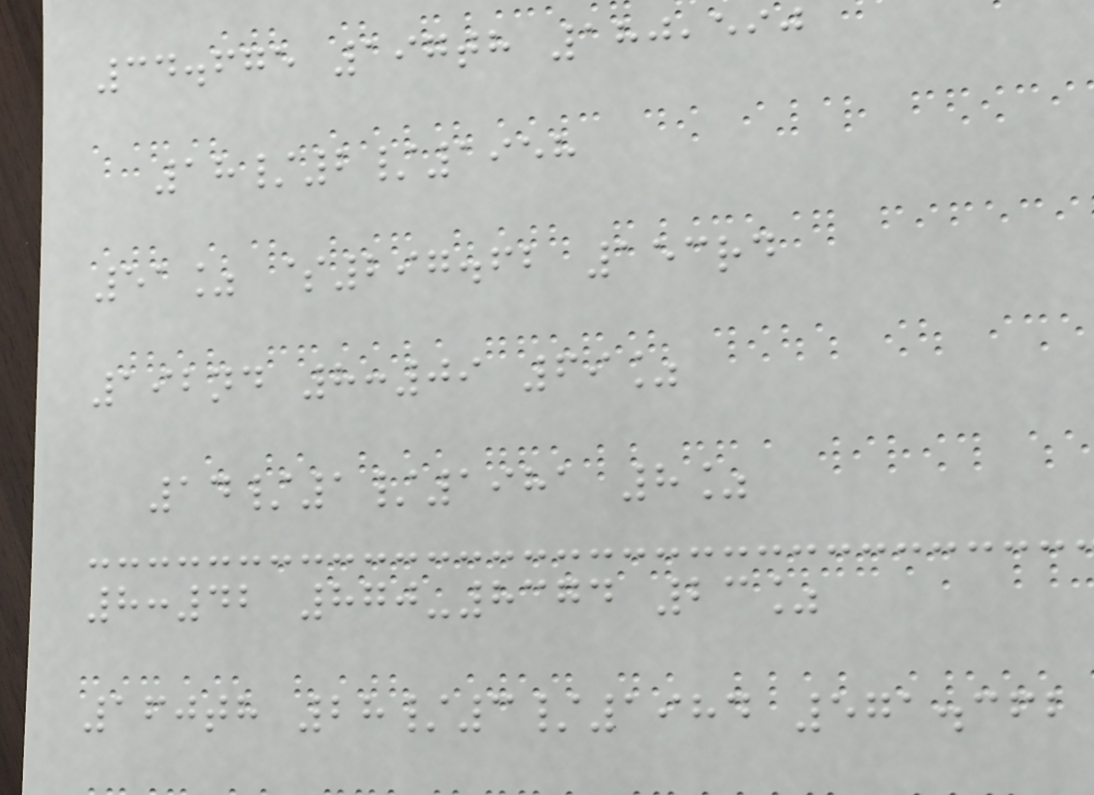34.675 197th 180,590
18/2/1958
51% $297.62 153rd
192nd 8:09 69%
14/1/1981 8%
8:42 870-8374 23%
160th 28/3/1984 571.362
